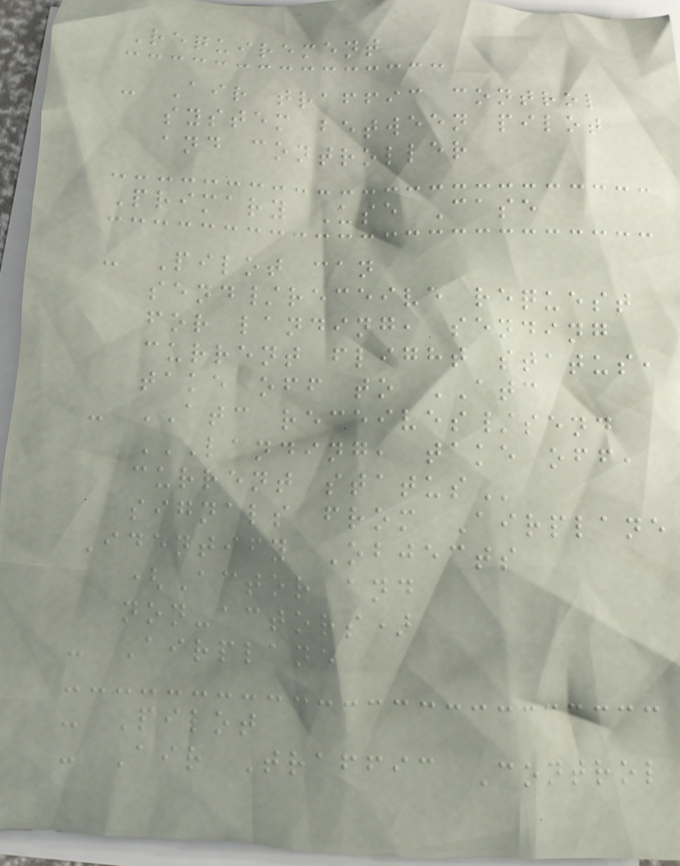Requirement
- Air traffic control
system between pilot
and controller
Primary Use Case
- Pilot can
send/receive request
for landing, sending
current flight status,
take off to ATC
- ATC receives/send
LANDING, TAKE OFF,
CURRENT STATUS
signals from Airplane
Identify Objects
(Actor and
non-actors)
- Airplane
- Pilot
- Air Traffic Control
